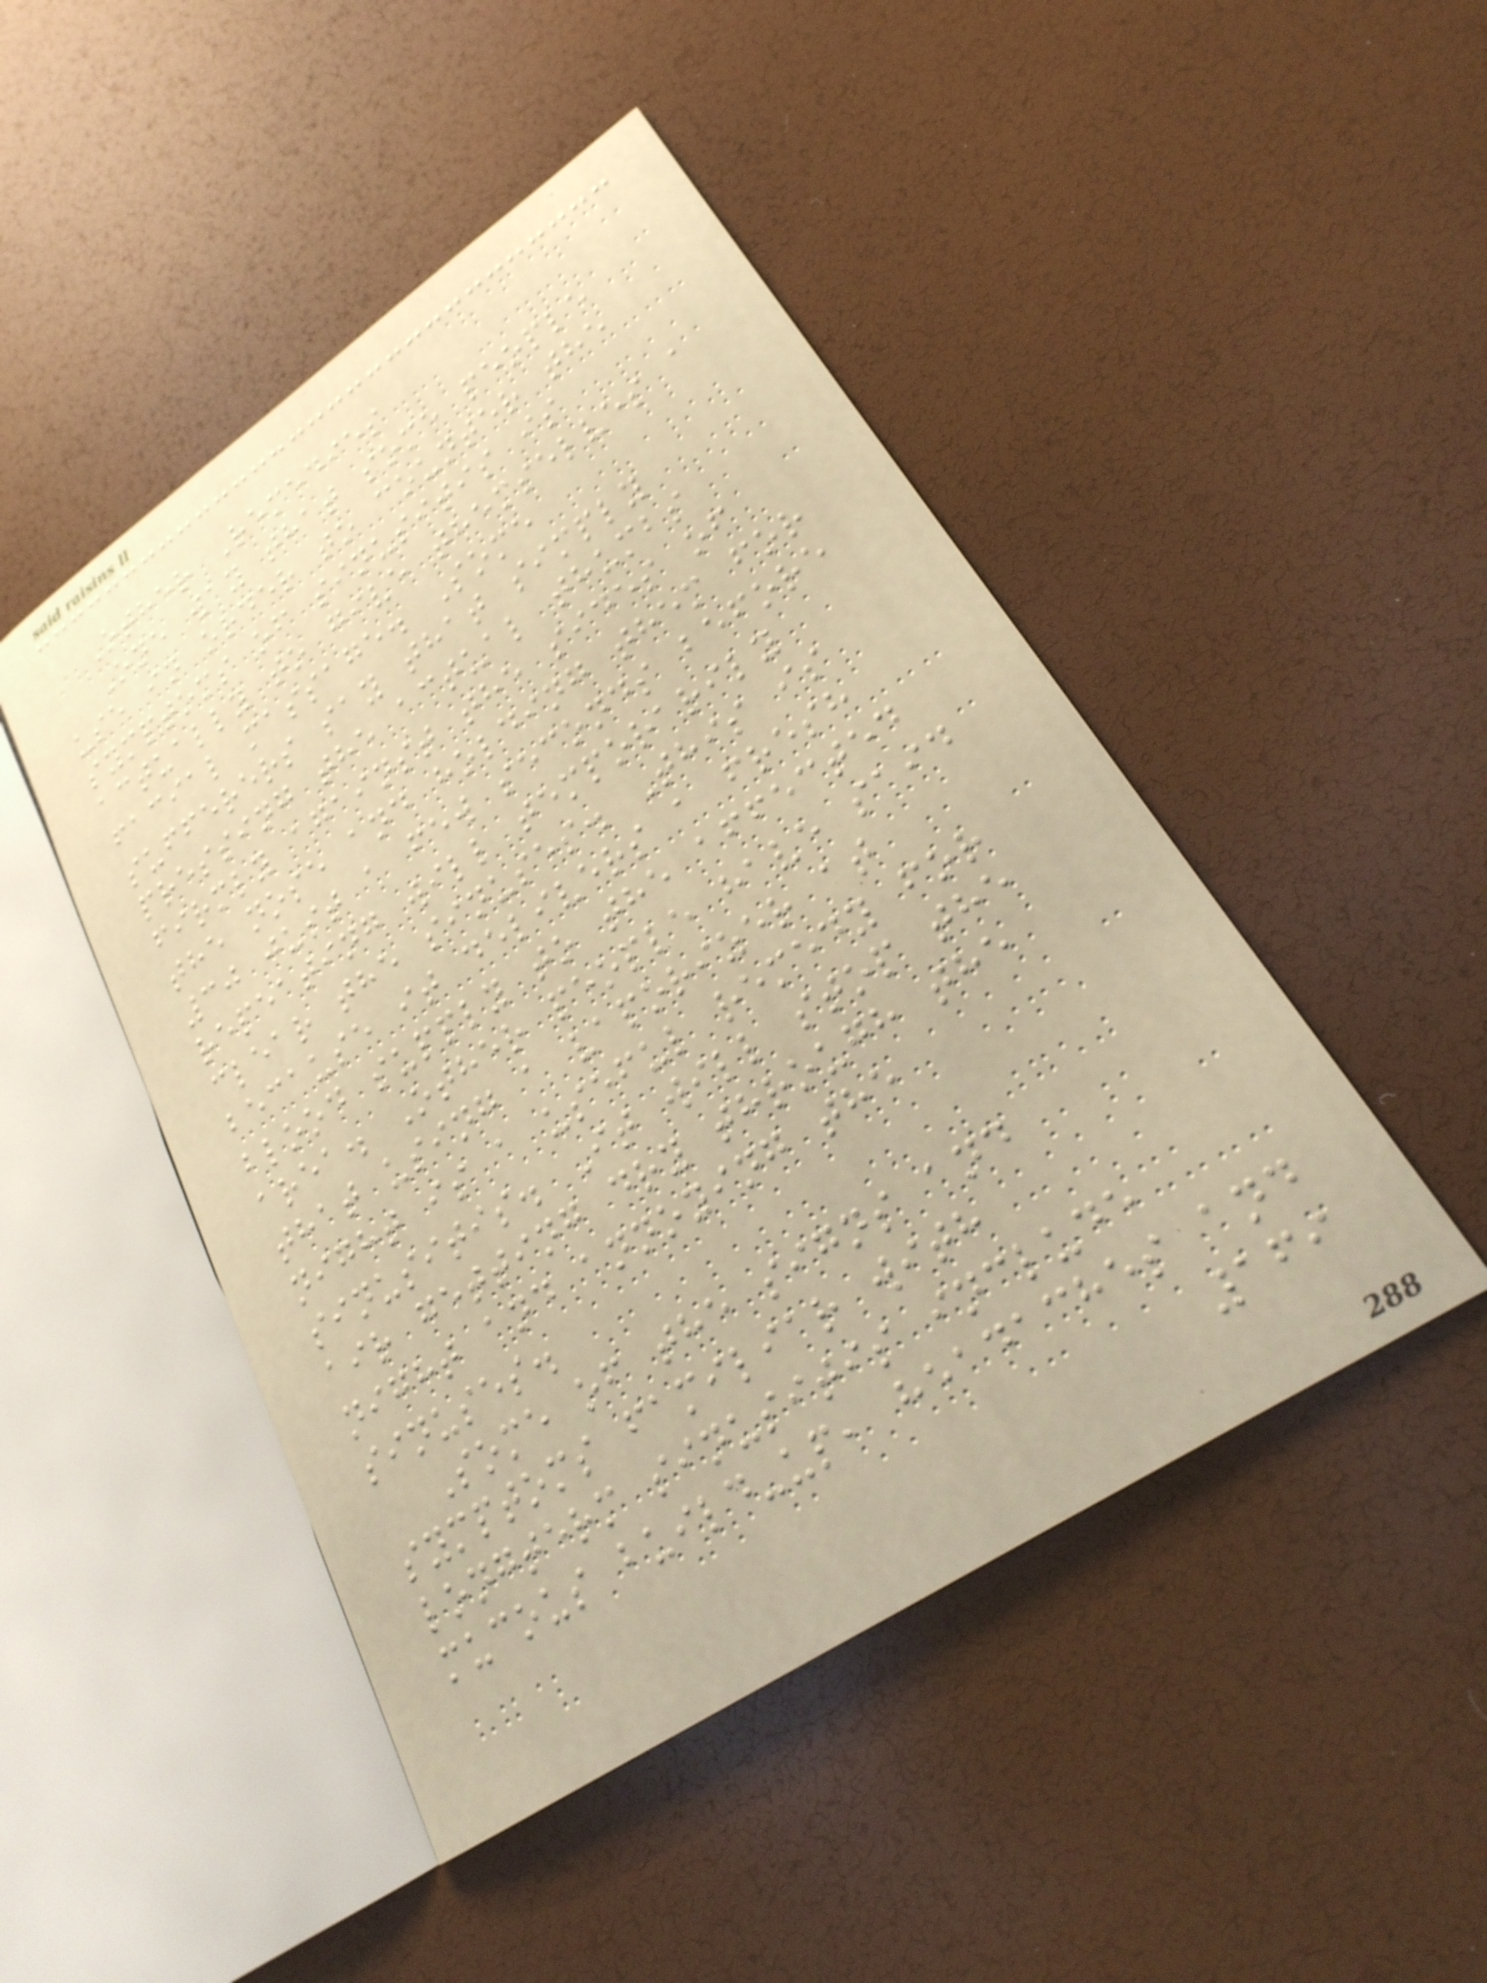Other Remedies
One way that some people
use in order to counter the
symptoms of sinusitis is
actually to give themselves a
facial massage. Some
sufferers say that simply
pressing the actual thumbs
firmly against the sides of
the nose and holding them for
30 just a few seconds before
repeating will temporarily
clear the sinuses. This is
because it delivers a fresh
blood supply to the affected
area. Other people have said
that using a vaporizer at
night is a useful remedy for
sinusitis. It will stop the
air getting dry through the
night and annoying the
sinuses.
Some of the signs and
symptoms familiar with
longterm sinusitis include
mucous build-up, headaches and
169
